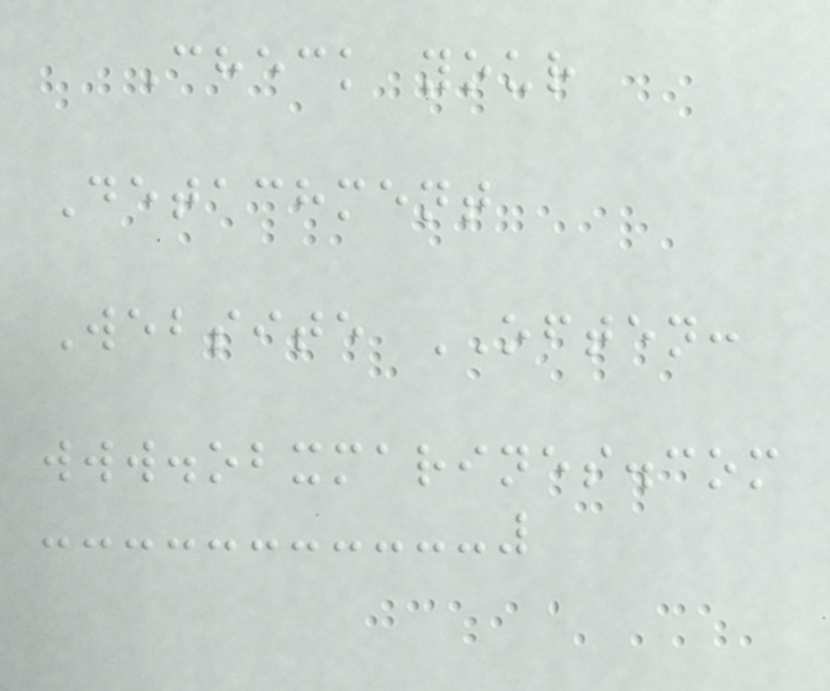Check your
Detachment
Website OFTEN:
www.obxmarines.com
